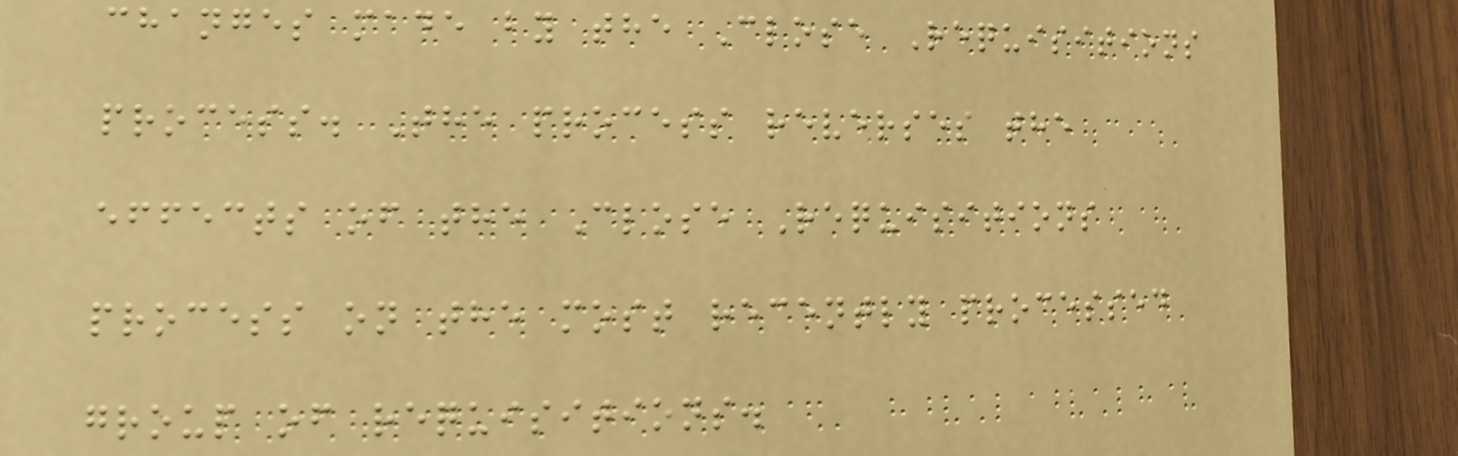changes made by the Close Requisitions
process. The process reverses the
effects of the Close Requisitions
process on the most recently processed
group of requisitions.
